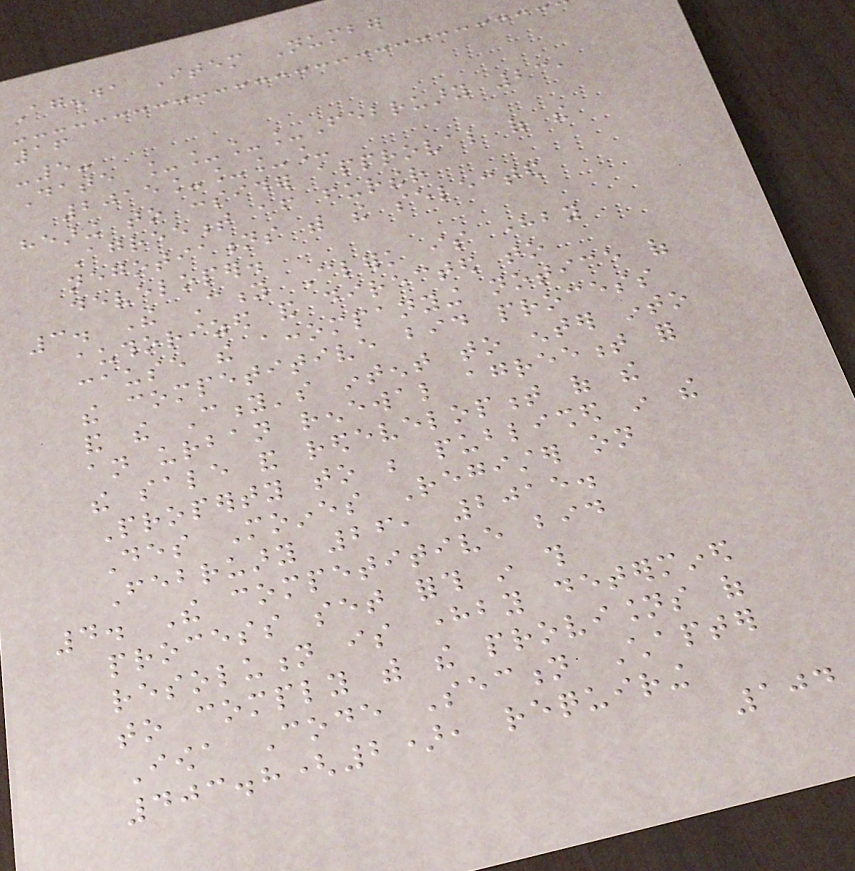Agenda Item Number
16
-5-
Date ____February 23,
2015____
hearing to consider approval of the
Agreement after further
negotiations with the selected
developer.
3. The City Clerk is hereby
authorized and directed to
cause the accompanying notice of
the competitive bid process
and the City's intent to enter into
an urban renewal agreement for
the sale and redevelopment of the
Property to be published in the
Des Moines Register on
February 26, 2015.
4. The competitive bid
process set forth in this
resolution is hereby determined
to comply with the provisions of
Iowa Code Section Chapter
403.8(2), requiring
104
